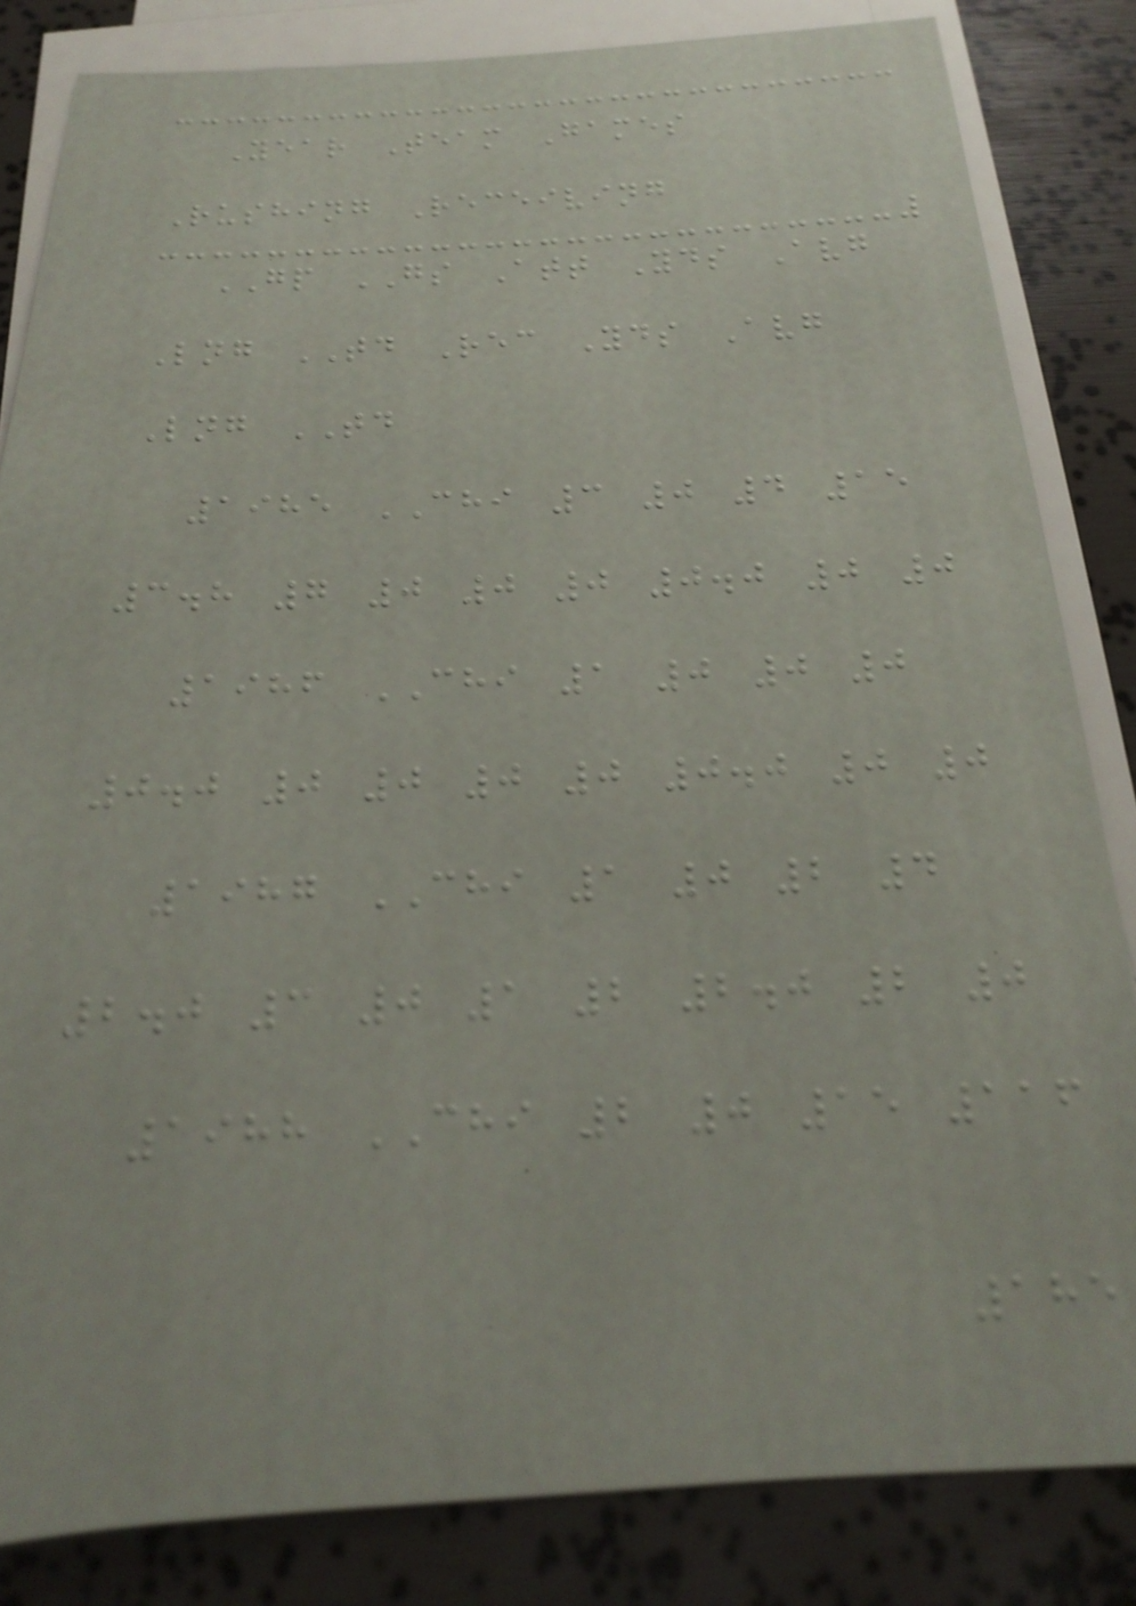Year Team Games
Rushing Receiving
GP GS Att Yds Avg
Lng TD Rec Yds Avg
Lng TD
1985 CHI 3 0 4 15
3.8 7 0 0 0 0.0 0 0
1986 CHI 1 0 0 0
0.0 0 0 0 0 0.0 0 0
1987 CHI 1 0 2 4
2.0 3 0 1 2 2.0 2 0
1988 CHI 2 0 15 116
185
